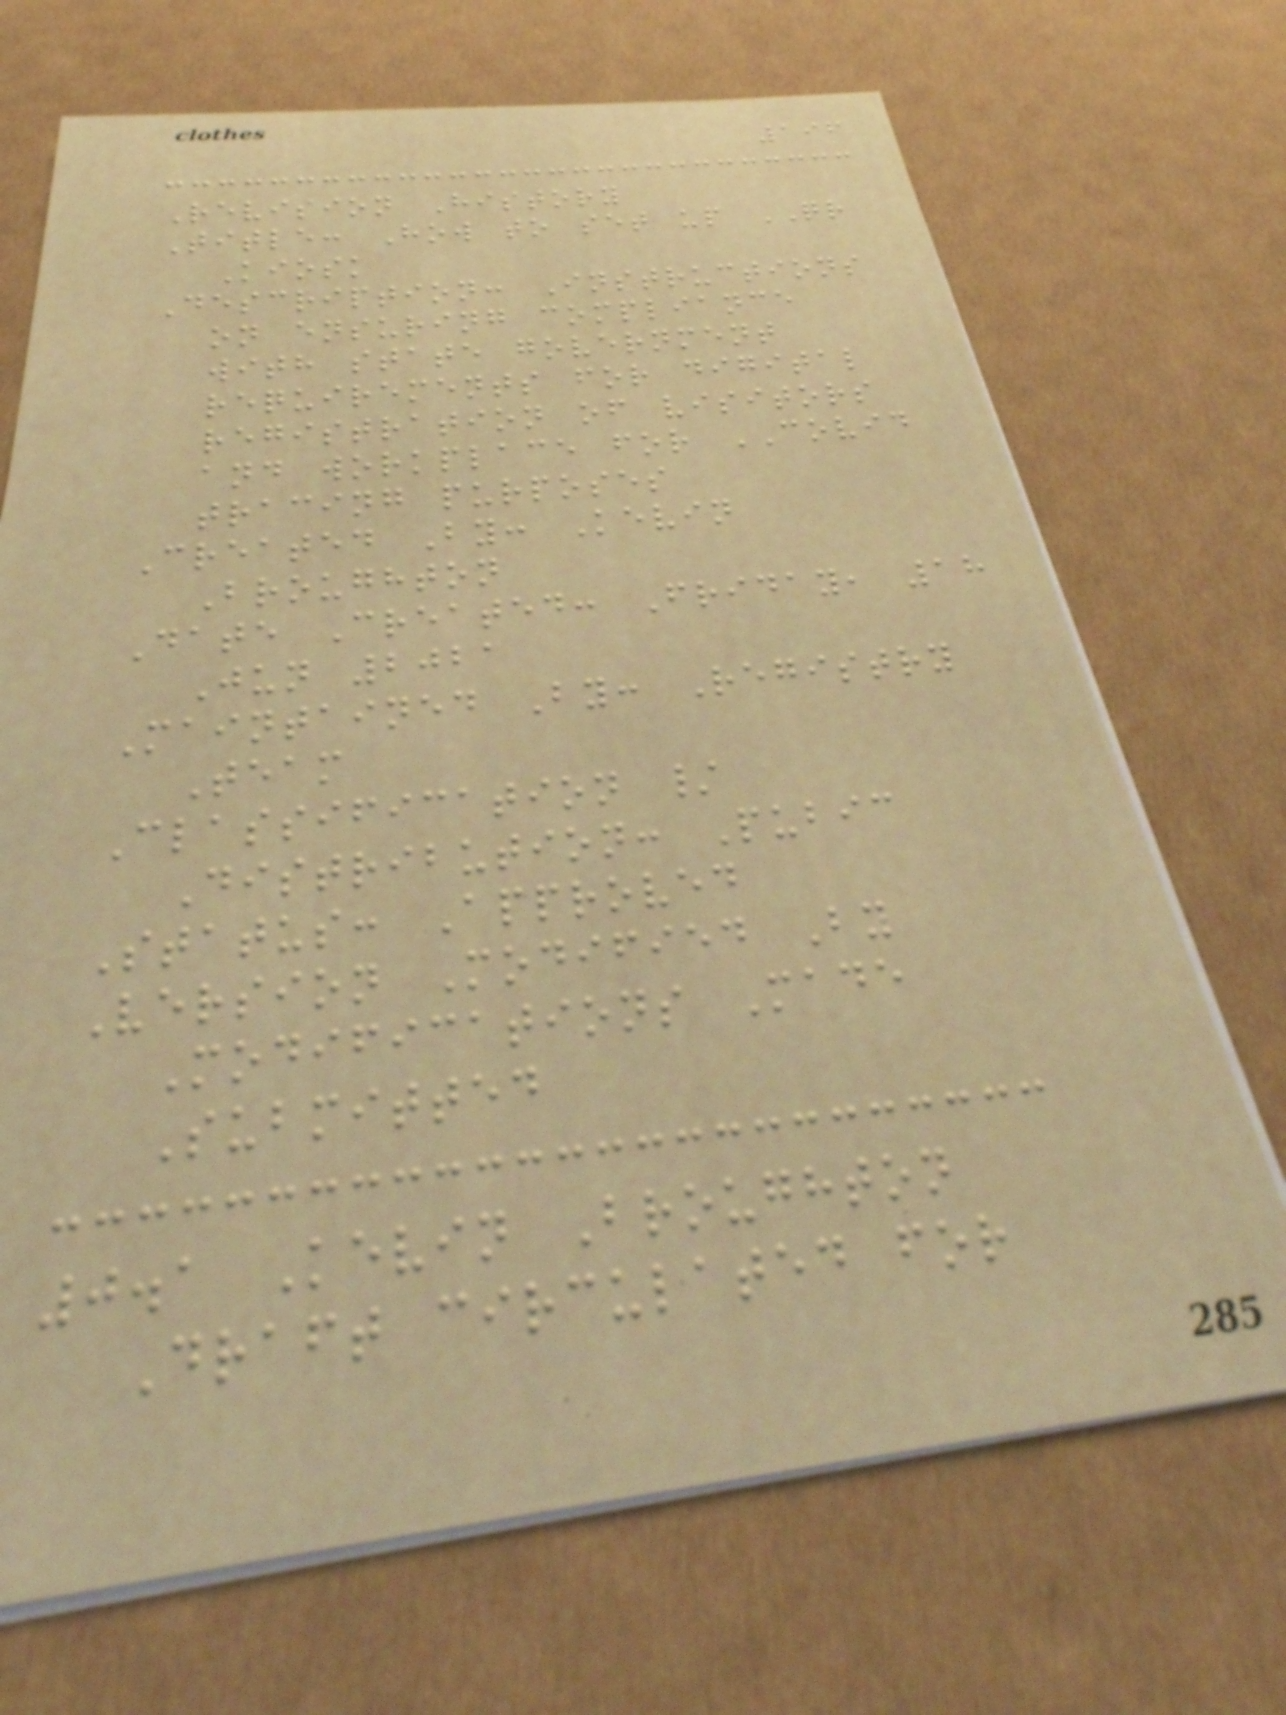196
Revision History
Title: How to set up QR
Kiosk
Description: Instructions
on ensuring compliance
with state government
requirements for digital
registration of visitors
and workplace for COVID
tracing purposes
Created By: Kevin
Broughton
Date Created: Friday, 18
Jun 2021
Maintained By: Registry
Team
Classification /
Distribution: Pubic
Status: Approved
Version Modified By
Modifications Made
Submitted
0.1 Kevin Broughton
Draft circulated for
